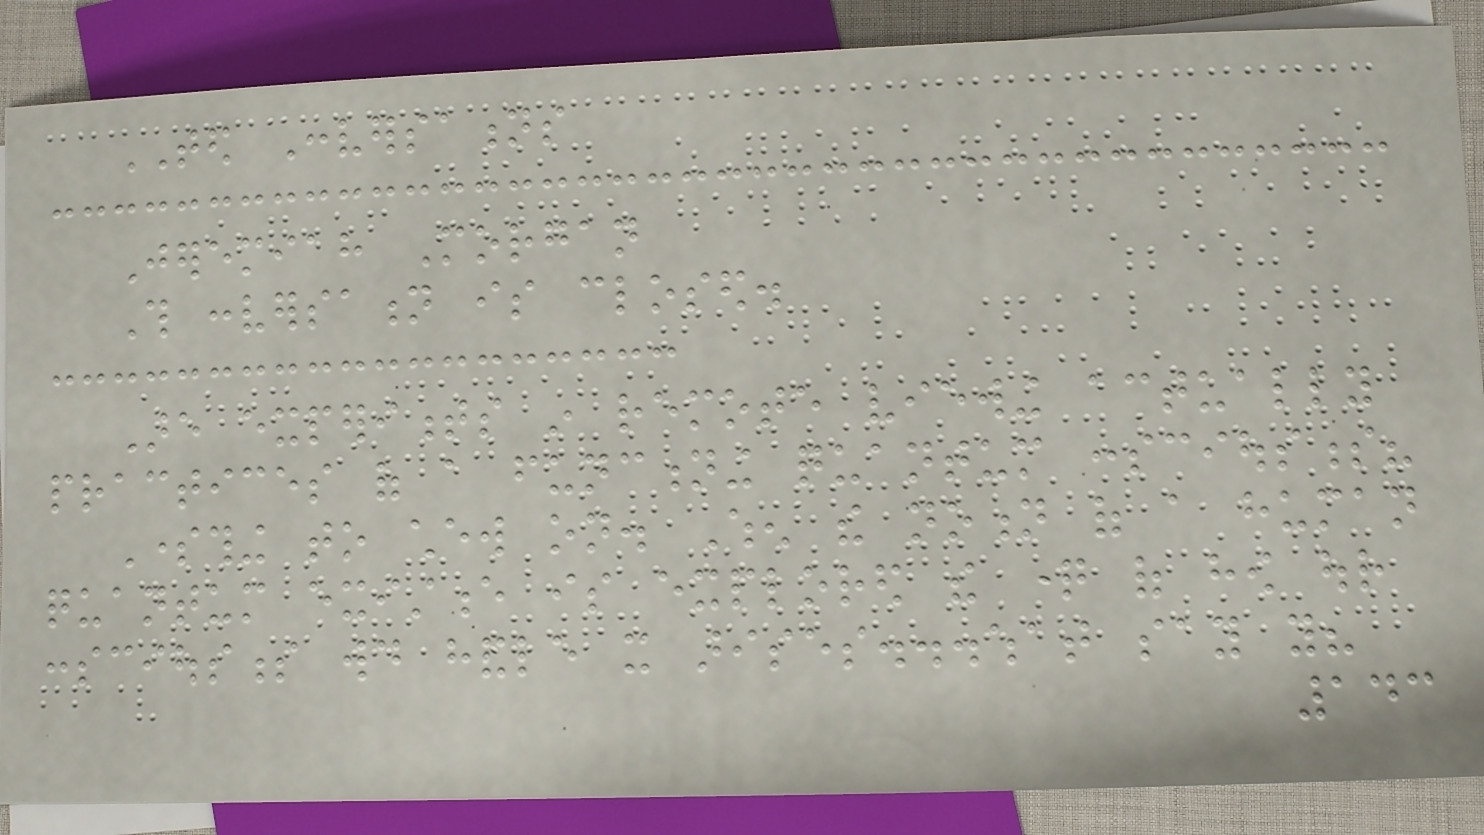TED Conversations
Jeremiah Morgan
This conversation is closed.
Are experiments in remote viewing actually
practices of a functioning quantum consciousness?
Something to chew on. When the notion of a human
quantum existence is explored the question of how our
consciousness would handle it arises...what say you?
143
